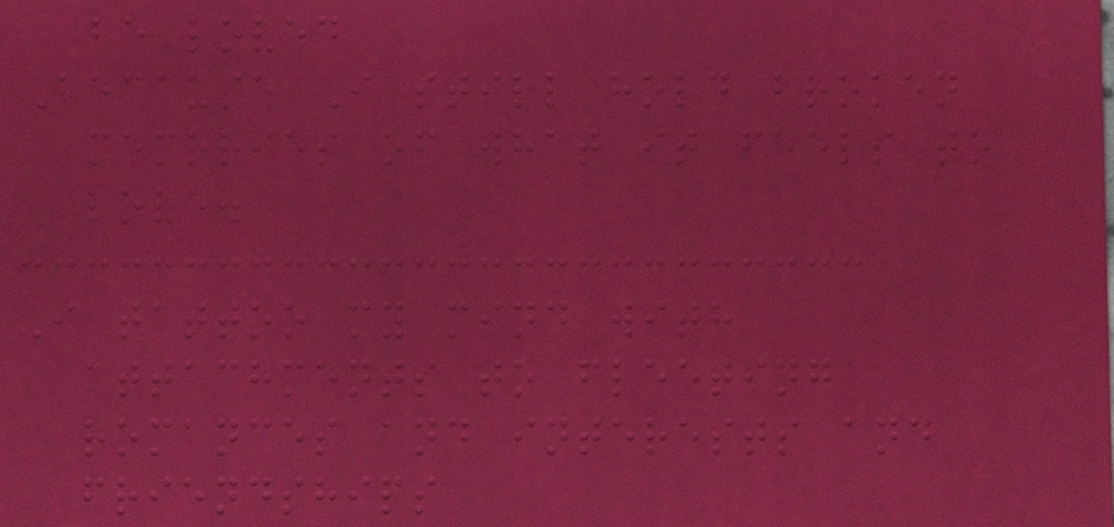be loved
Because I still hold broken
memories of what it feels to
love.
I tattoo my mind with
attachments to fleeting
romances and interests and
friendships
